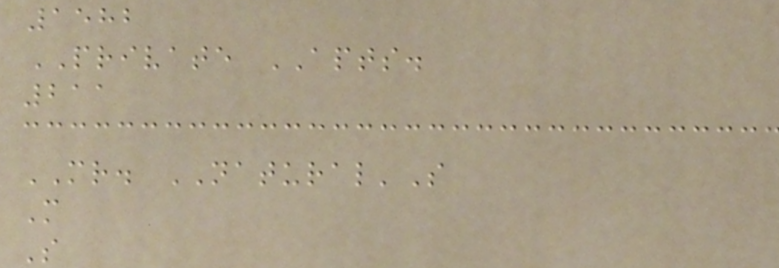1582
PRIVATE APTS.
211
MR. NATURAL'S
M
S
